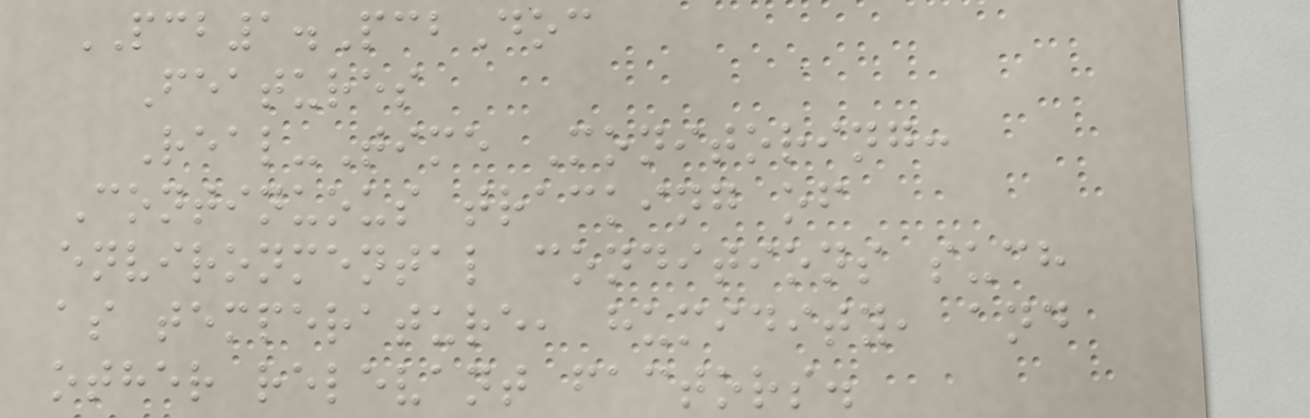PCB1.PcbDoc
Features
Real-Time Monitoring:
Continuous tracking of
environmental conditions such
as temperature, humidity, and
other relevant factors.
